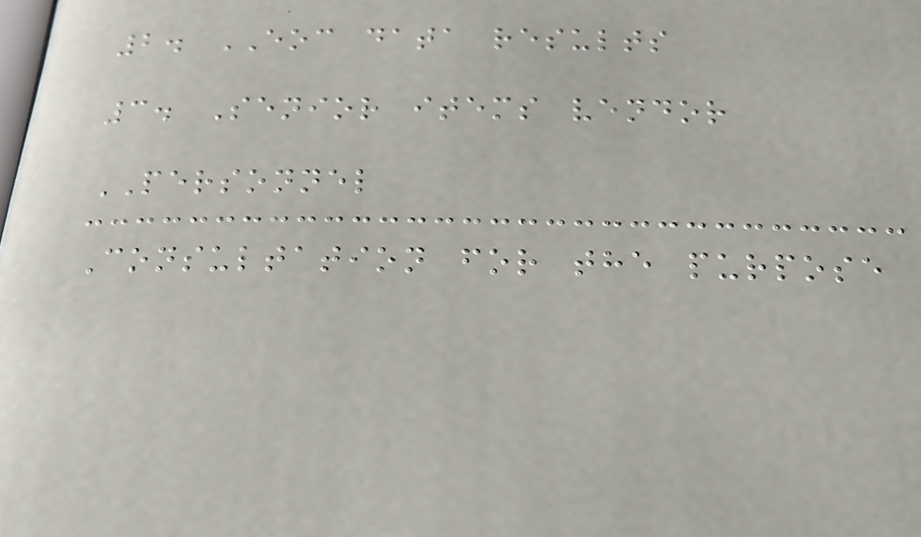2. EOC data results
3. Senior items vendor
PERSONNEL
Consultation for the purpose
